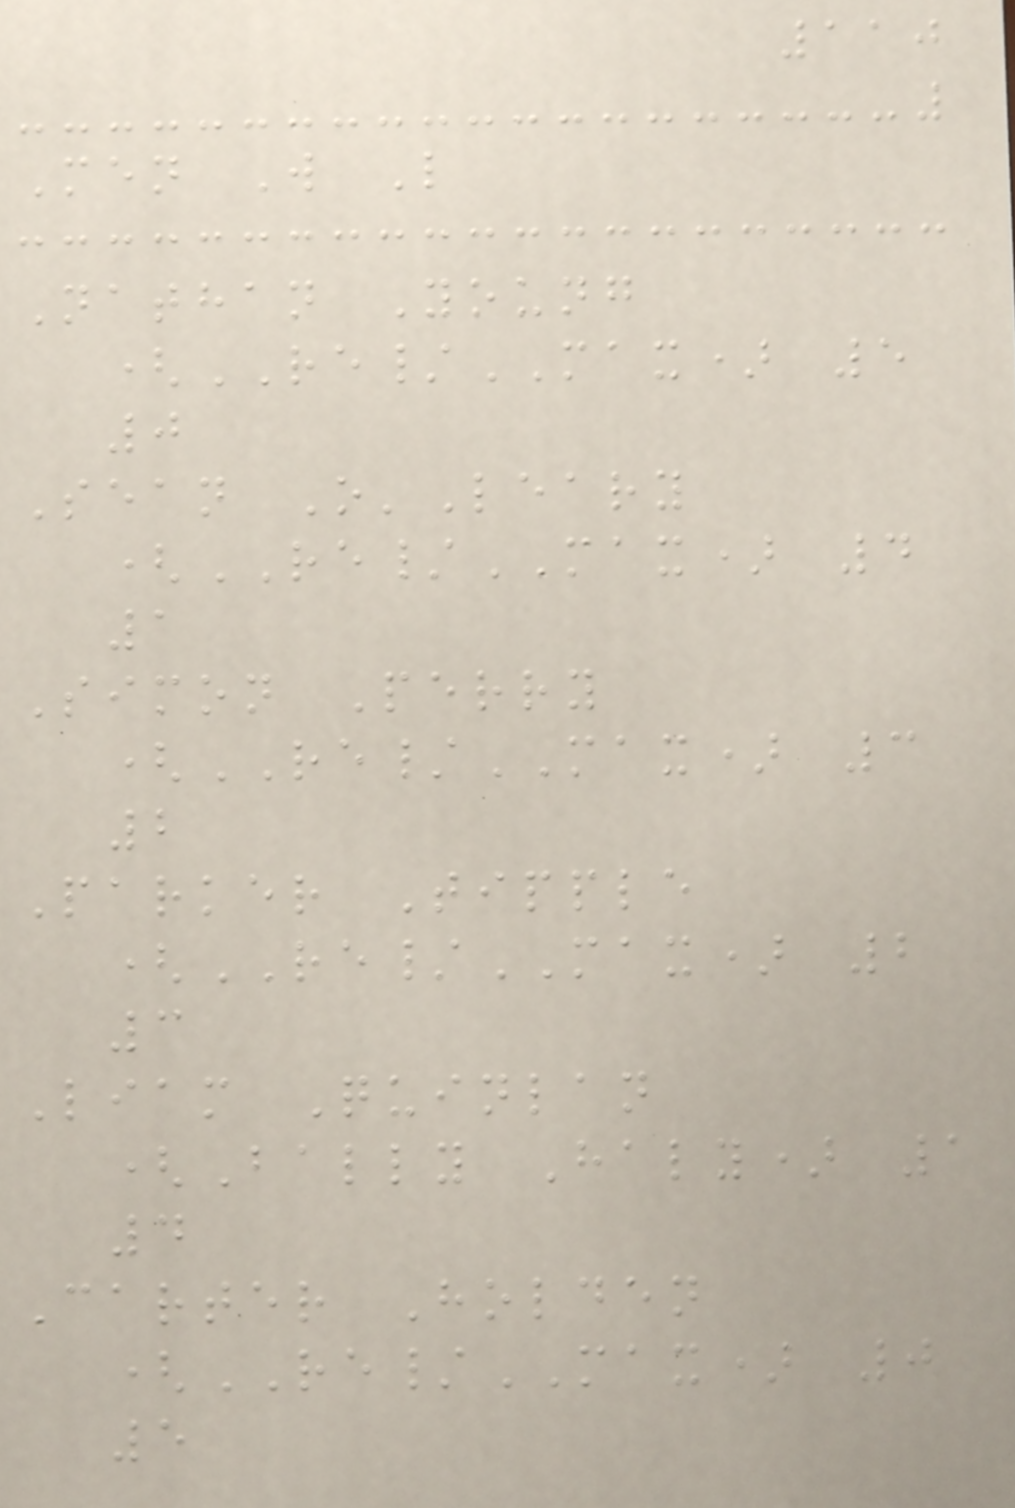110
Men W L
Nathan Young
(RE/MAX) 5
0
Sean O'Leary
(RE/MAX) 4
1
Simon Perry
(RE/MAX) 3
2
Parker Tipple
(RE/MAX) 2
3
Liam Quinlan
(Bally Haly) 1
4
Carter Holden
(RE/MAX) 0
5
